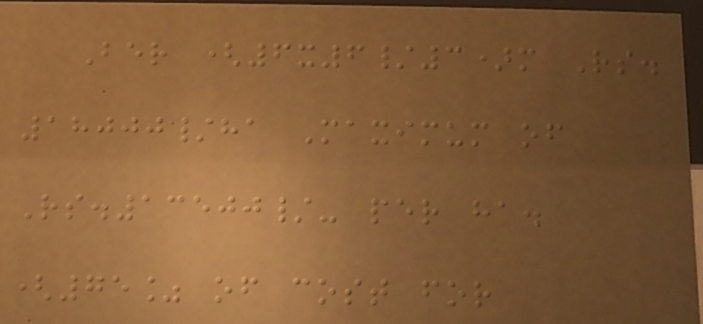Ber (6x6/3)m Rs.
18000/ha Maximum of
Rs.13500/- per ha.
(75% of cost for
